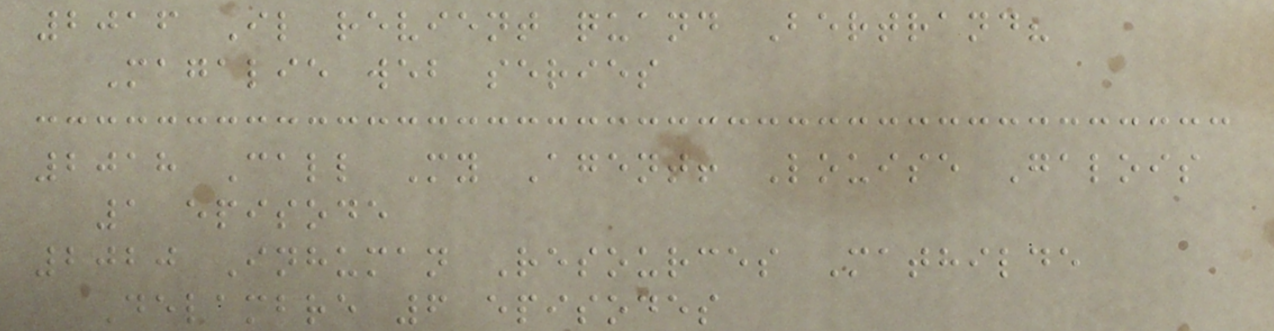2016 Il revient quand Bertrand?
Magalie web series
2018 Call My Agent! Louise Galois
1 episode
2020 Inhuman Resources Mathilde
Delambre 6 episodes
